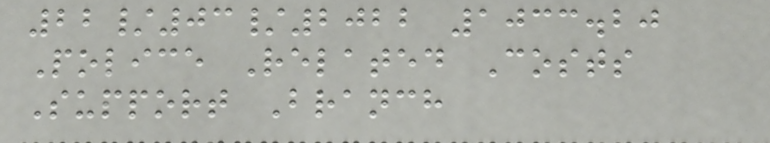22/03/2022 1033.20
Police Related Costs
Support Branch
